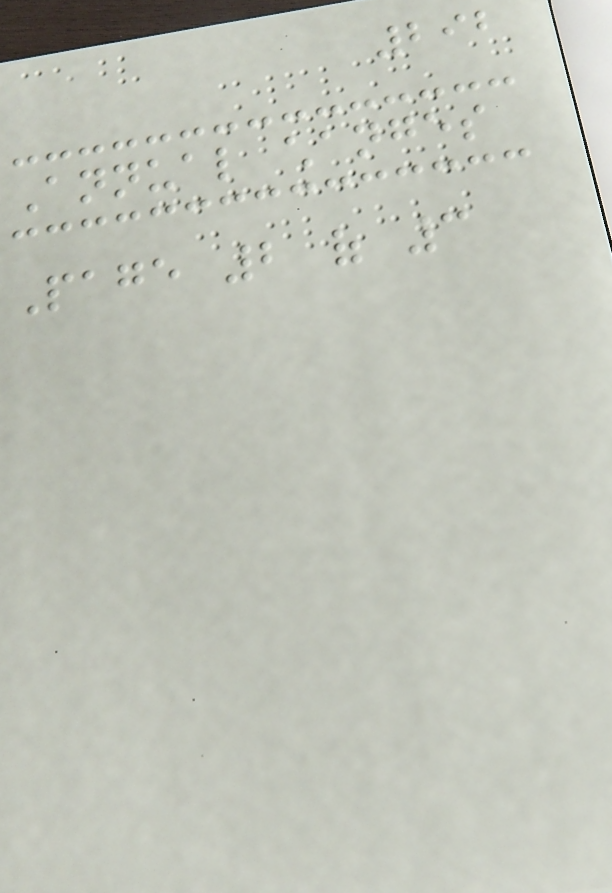292
Annual changes
Page 2 of 3
